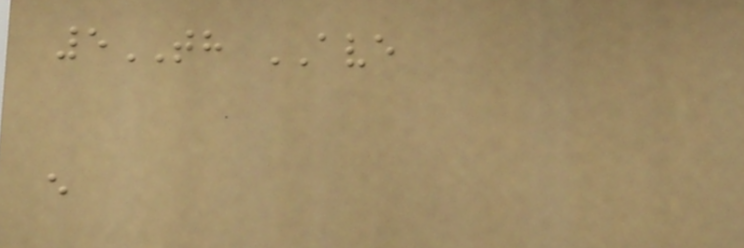5TH AVE
e
